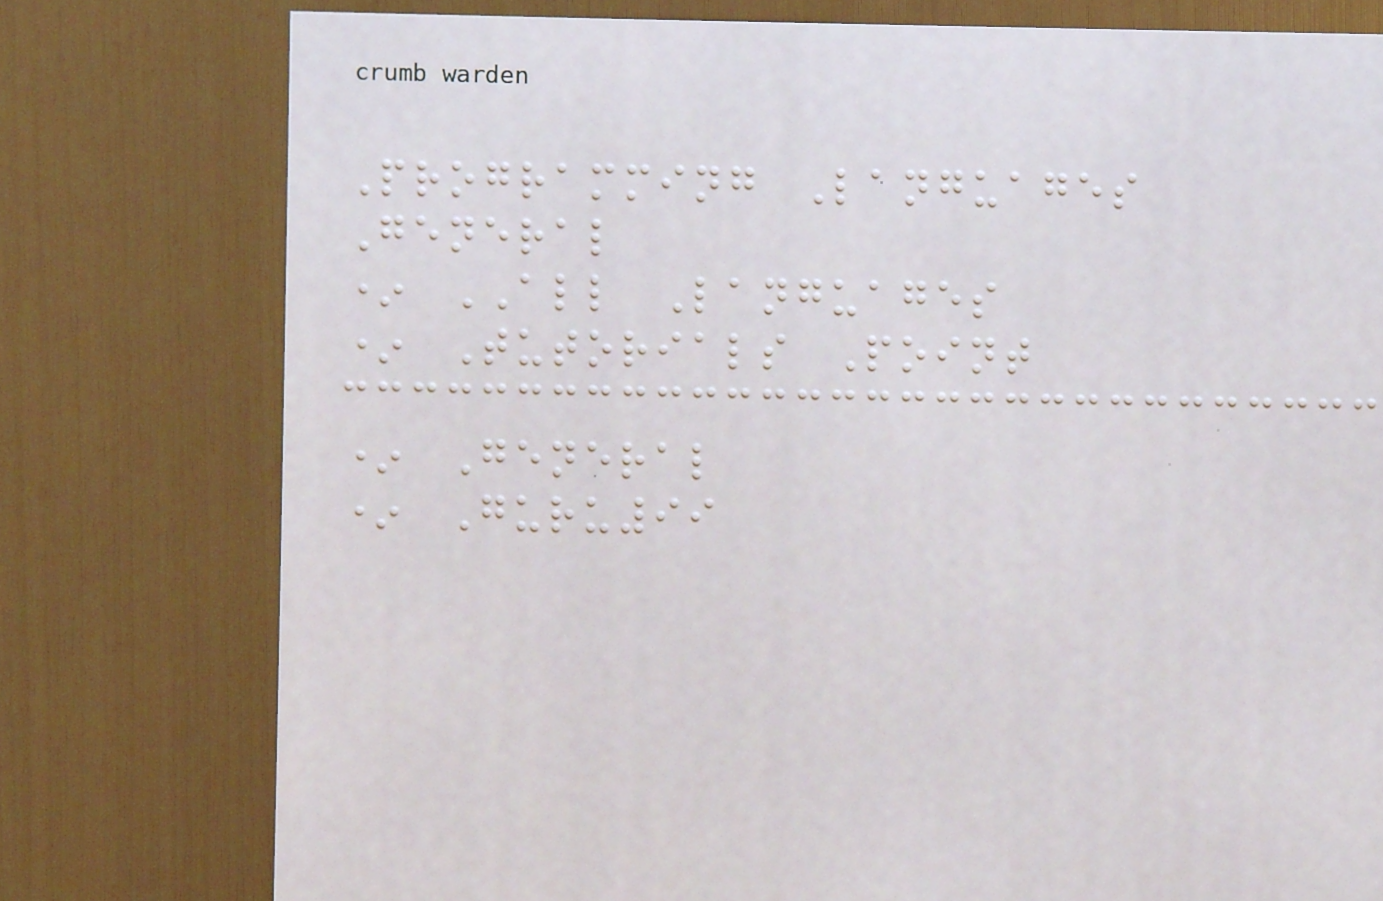Programming Languages
General
* ALL Languages
* Tutorials Point
* General
* Guru99
